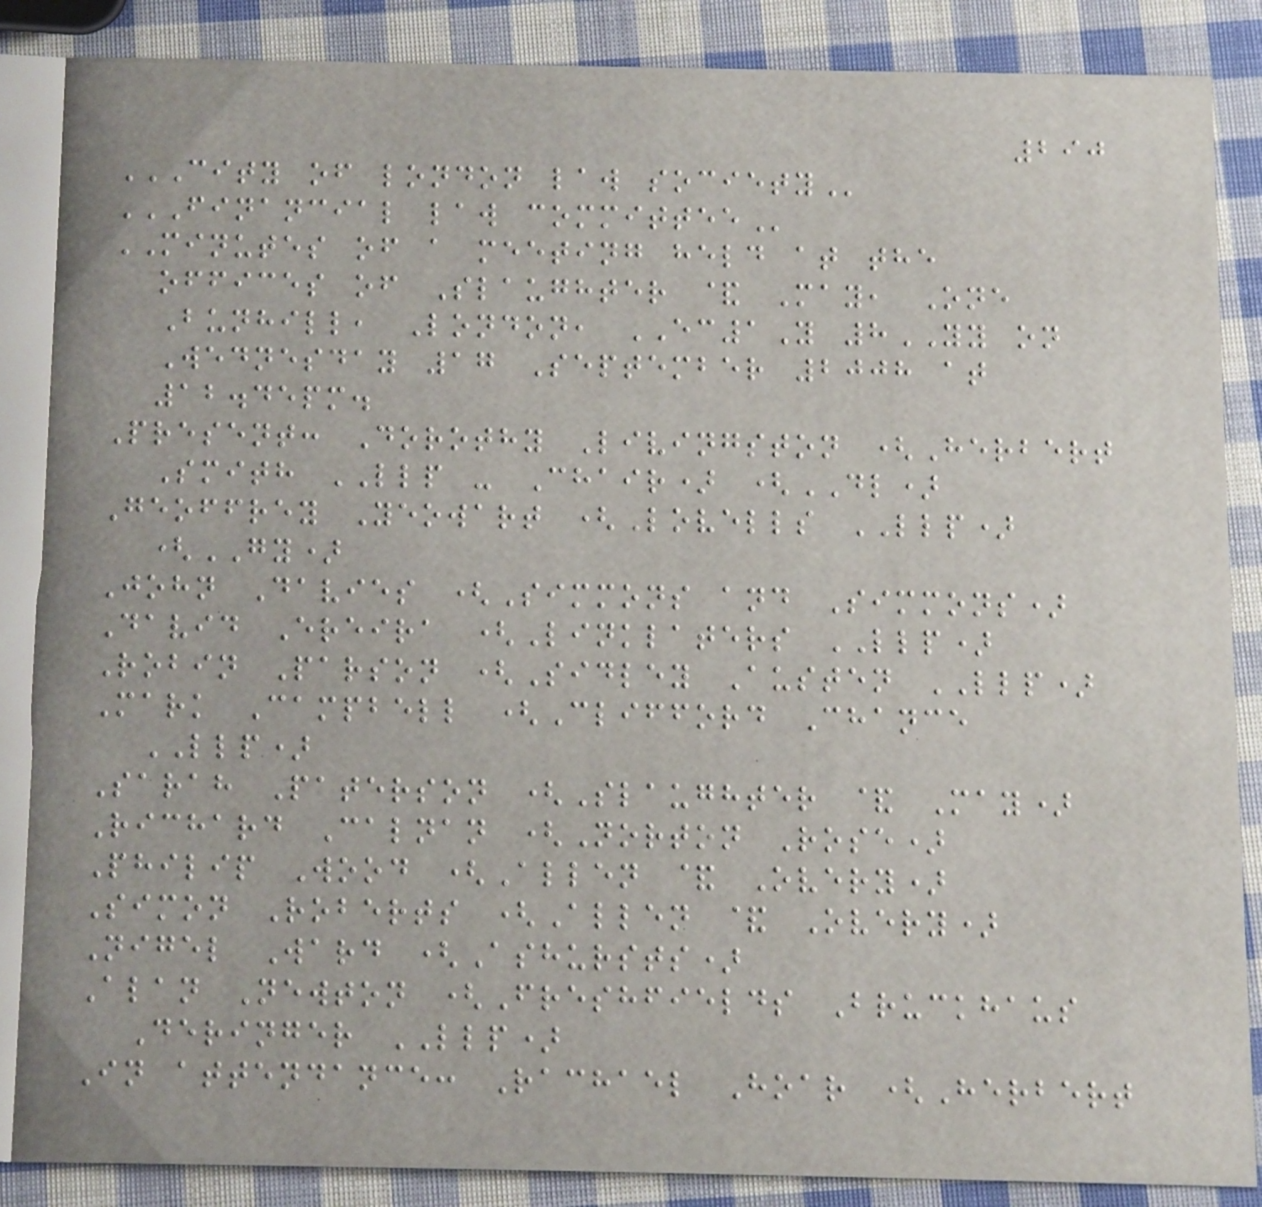290
CITY OF LONDON LAW SOCIETY
FINANCIAL LAW COMMITTEE
MINUTES of a meeting held at the
offices of Slaughter & May, One
Bunhill, London, EC1Y 8YY on
Wednesday 17 September 2008 at
12.45pm.
Present: Dorothy Livingston (Herbert
Smith LLP - Chair) (DL)
Geoffrey Yeowart (Lovells LLP)
(GY)
John Davies (Simmons and Simmons)
David Ereira (Linklaters LLP)
Robin Parson (Sidley Austen LLP)
Mark Campbell (Clifford Chance
LLP)
Sarah Paterson (Slaughter & May)
Richard Calnan (Norton Rose)
Philip Wood (Allen & Overy)
Simon Roberts (Allen & Overy)
Nigel Ward (Ashursts)
Alan Newton (Freshfields Bruckhaus
Deringer LLP)
In attendance: Rachael Hoar (Herbert
